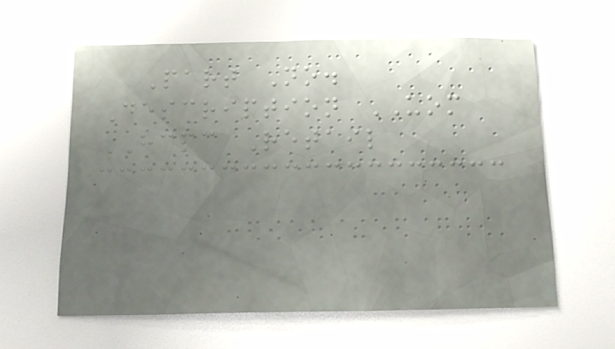Part No.
Description UOM
HCPC Retail
